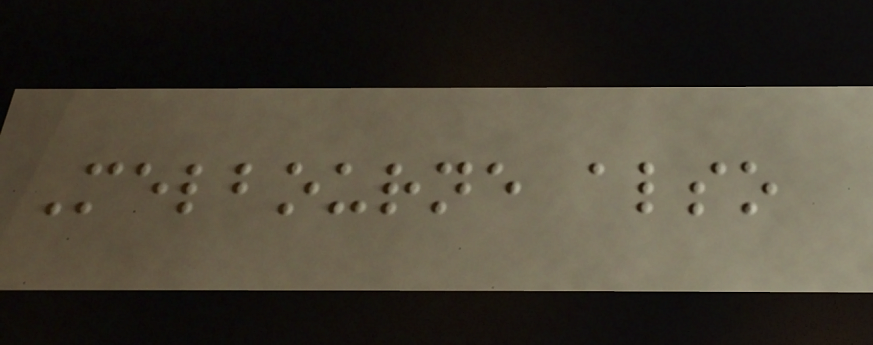Melbourne also
